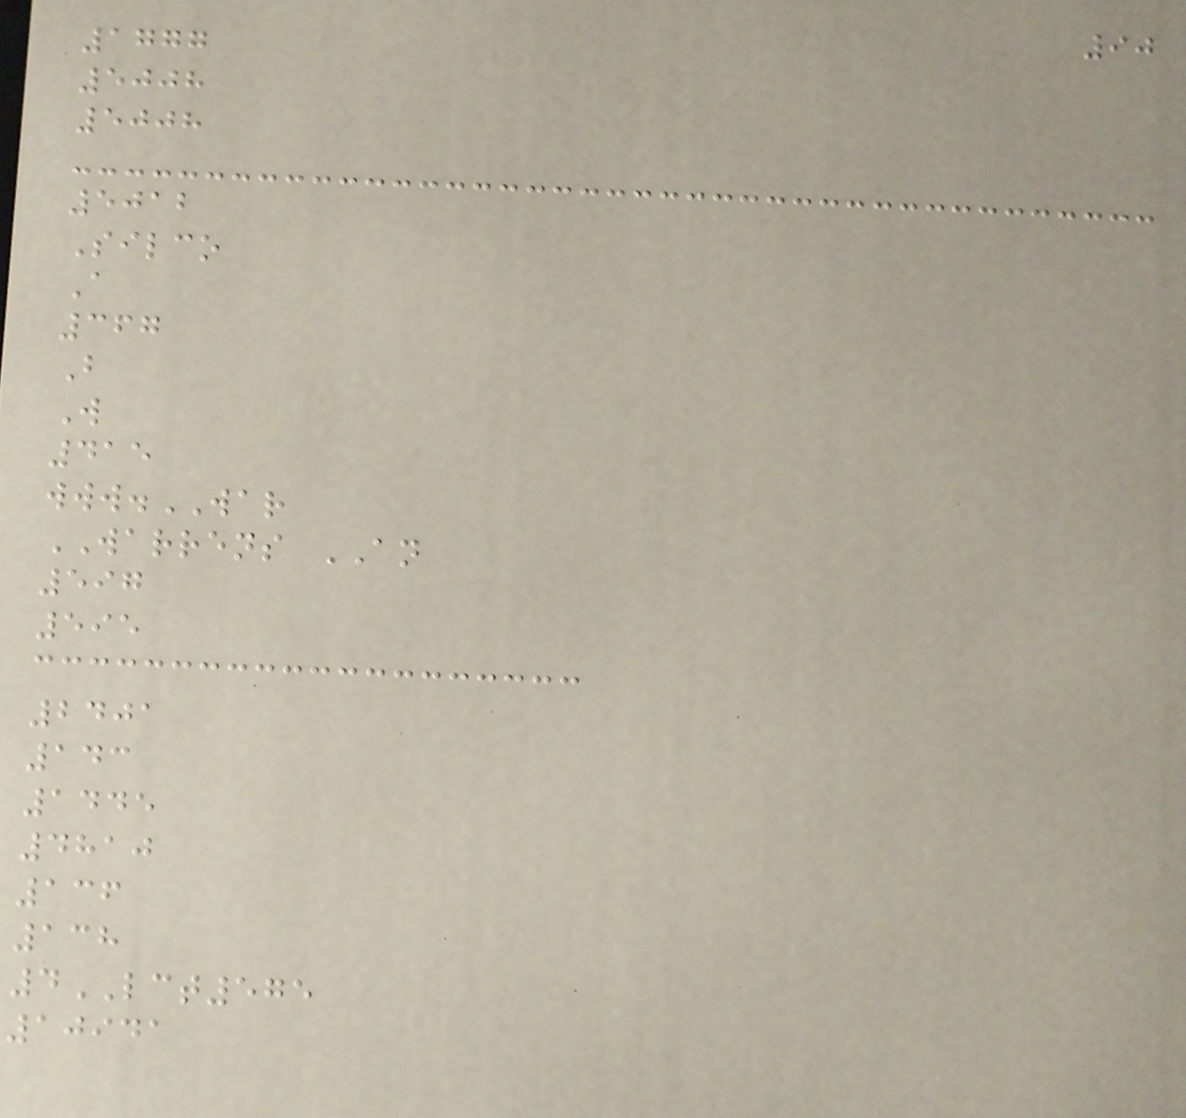90
1777
5008
5008
5012
Silco
A
367
B
W
415
www.WAR
WARRENS AN
597
595
2401
143
1445
4810
136
138
4LCT575
10941
